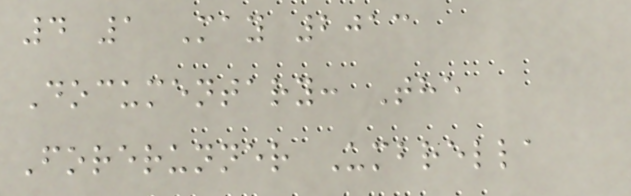4 1 May 2013
Documentary: The
Forerunner Umbrella
